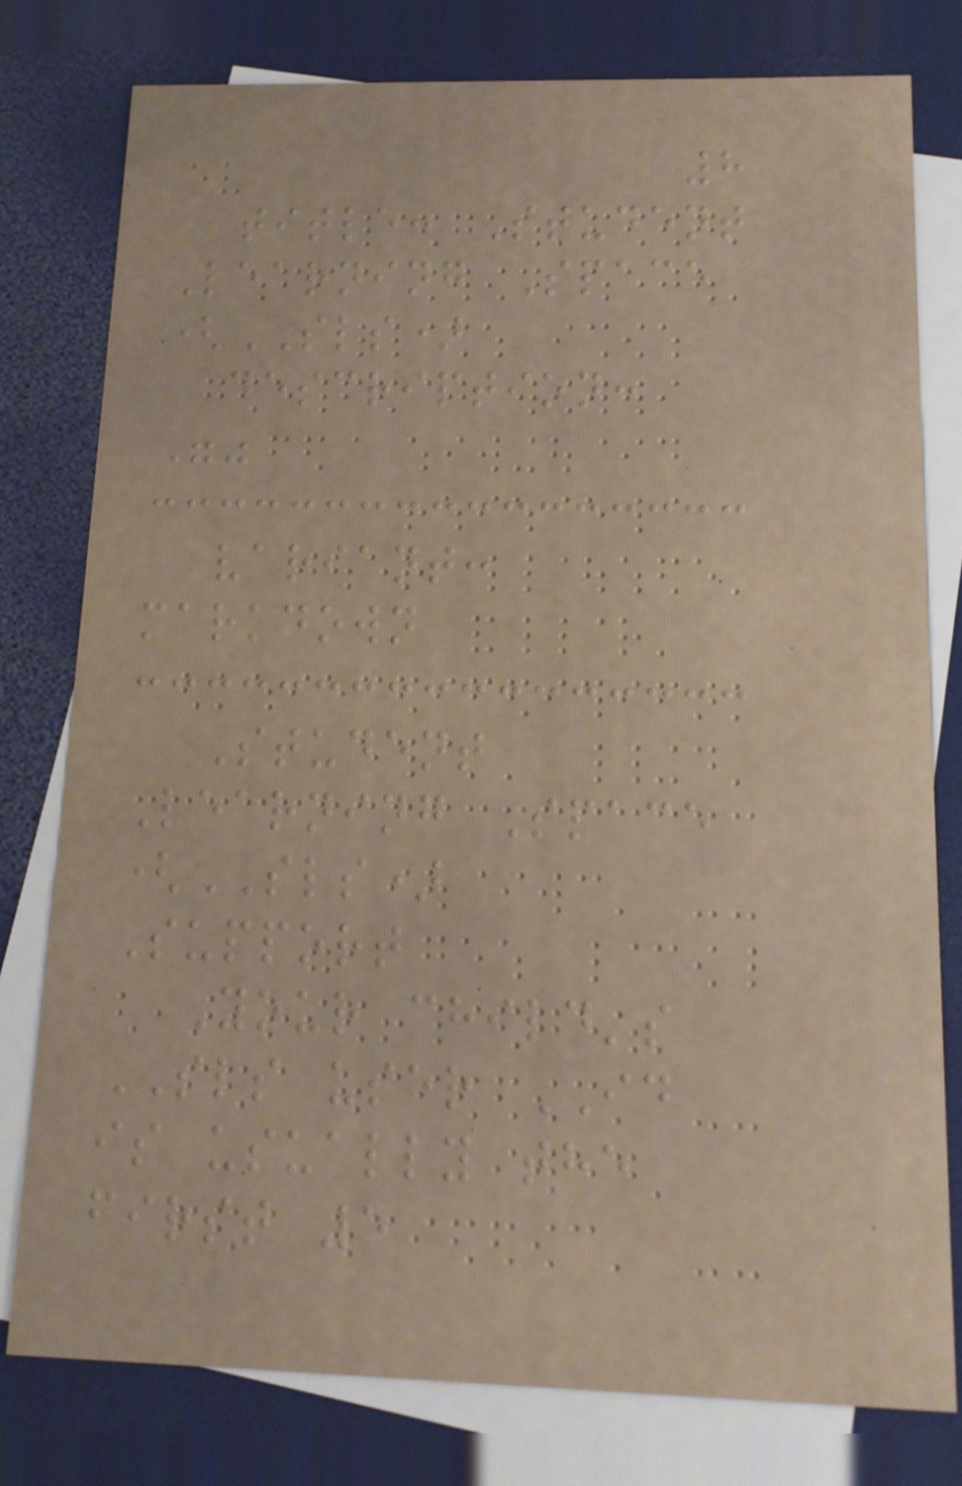8
title: Student
Learning Space
(SLS)
description:
""
variant:
markdown
Student
Learning Space
(SLS)
Support
Your child's
SLS user ID
is usually the
first 5
